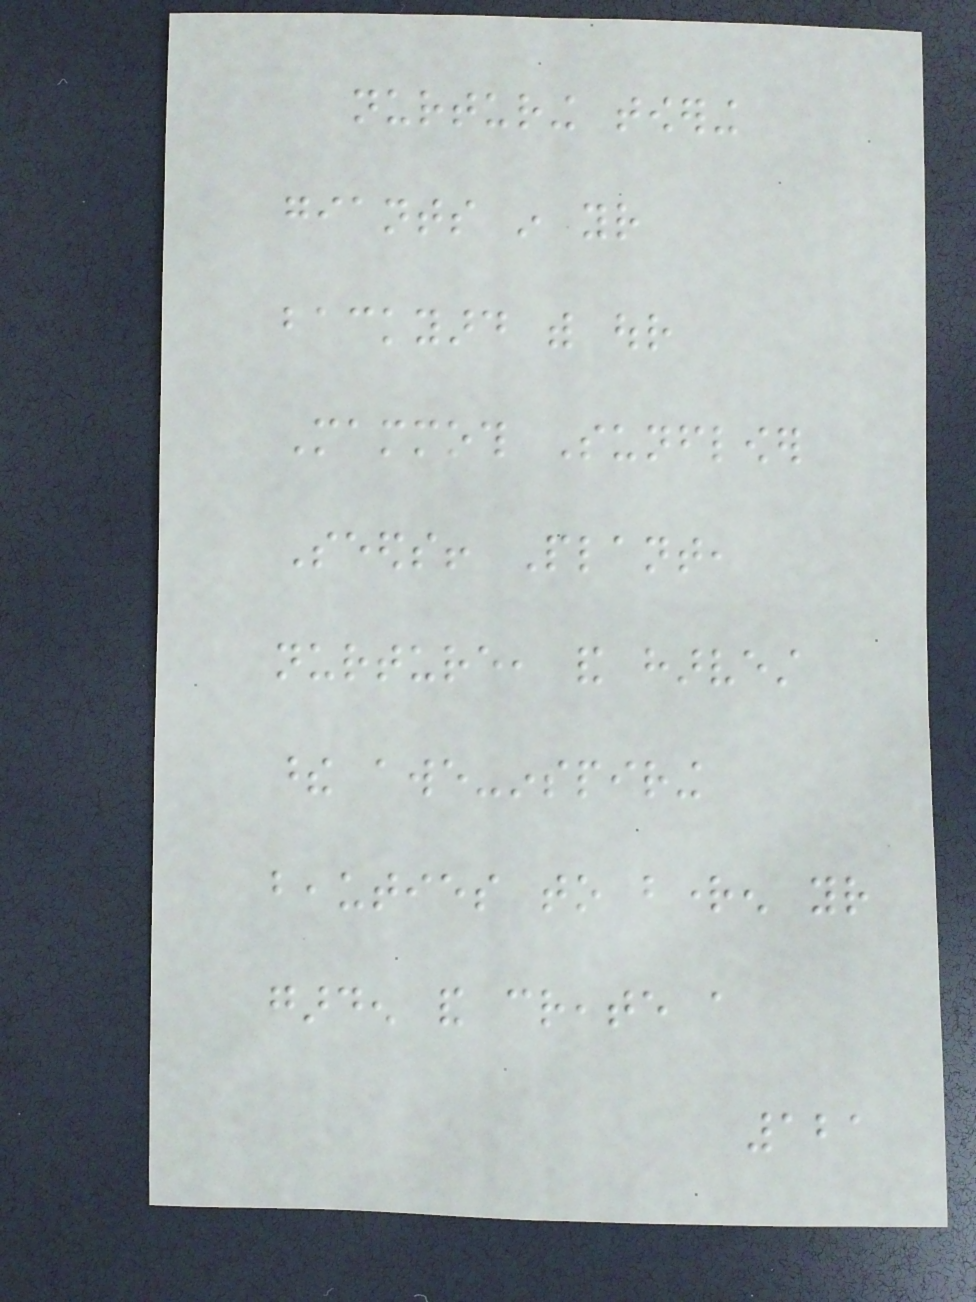nurturing towering
giants in your
backyard with our
Mammoth Sunflower
Seeds! Plant,
nurture, and harvest
these awe-inspiring
beauties to brighten your
garden and create a
121
